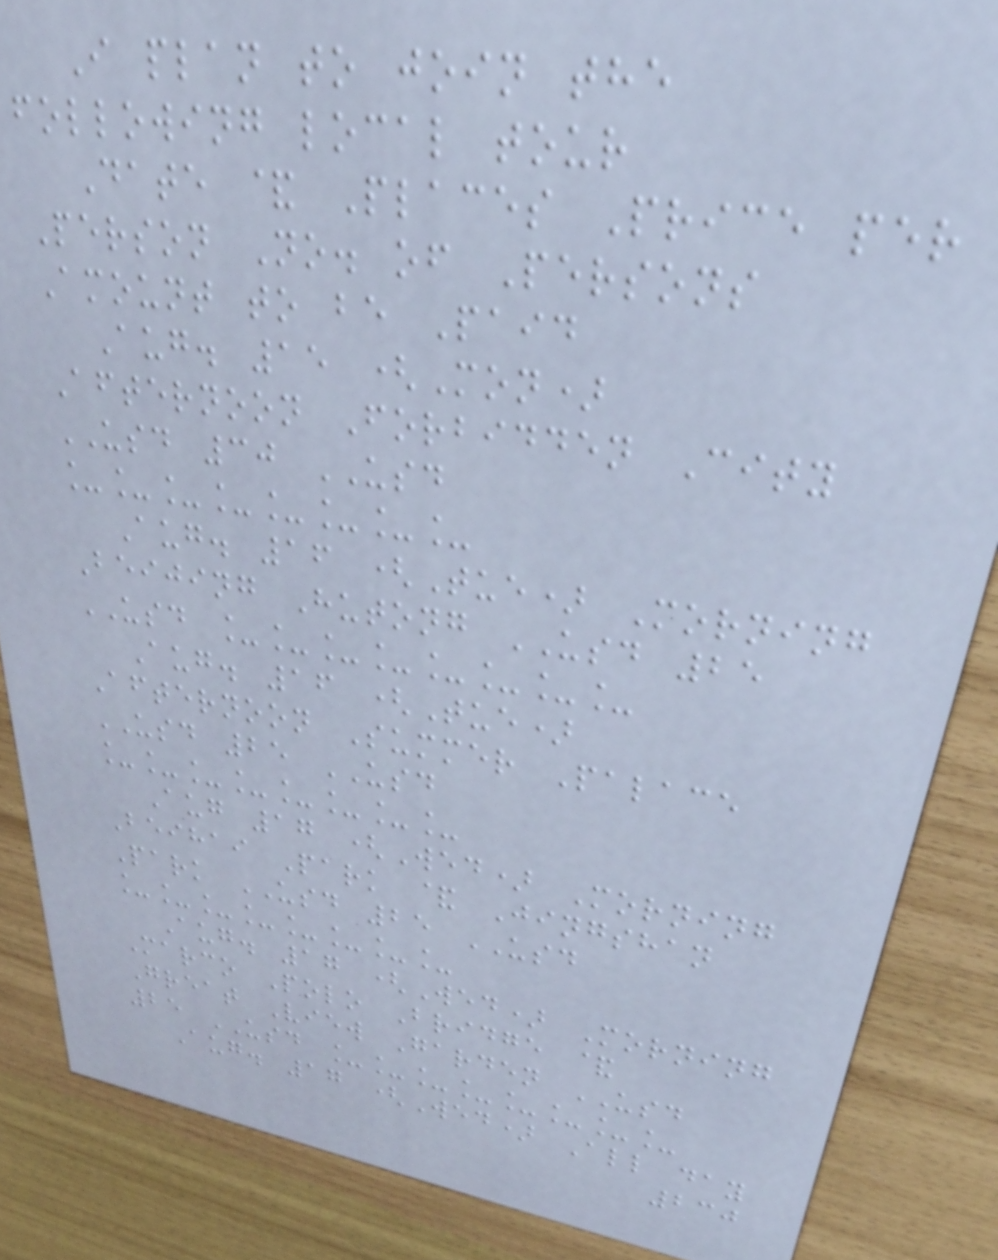I plan to join the
following local tour
Date & Places Price per
Person No. of Persons
Amount to be Paid
Aug. 15 (Mon)
Afternoon Forbidden City
USD 30 USD
________
Aug. 16 (Tue) Morning
Beijing Hutong USD 25
USD ________
Aug. 16 (Tue)
Afternoon Summer Palace
USD 25 USD
________
Aug 17 (Wed) Morning
Beihai Park & Jingshan
Park USD 25 USD
________
Aug. 17 (Wed) Morning
Marco Polo Bridge &
Great View Garden USD
25 USD ________
Aug. 17 (Wed) All day
230
